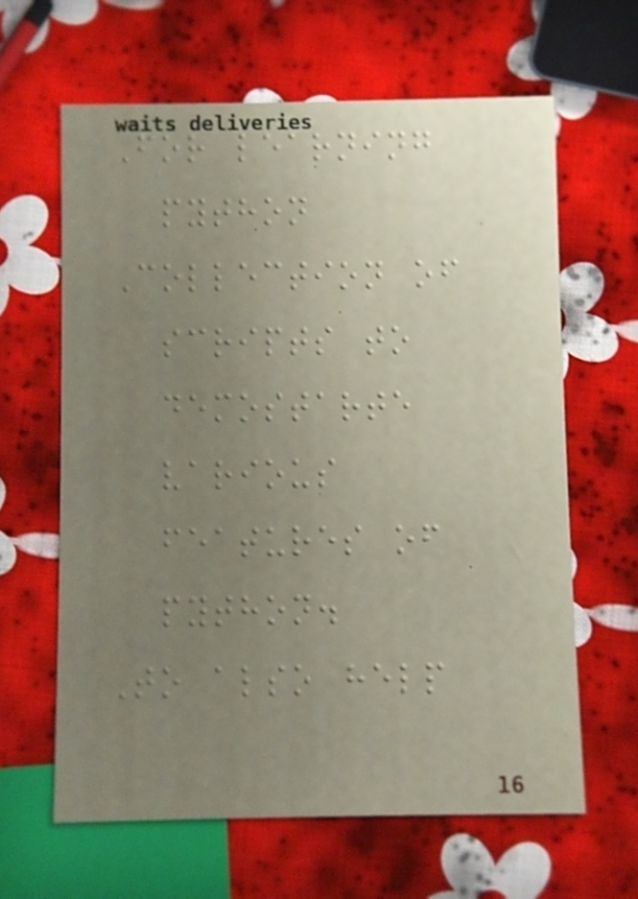For learning
python
Collection of
scripts to
demostarte
various
features of
python.
To also help
